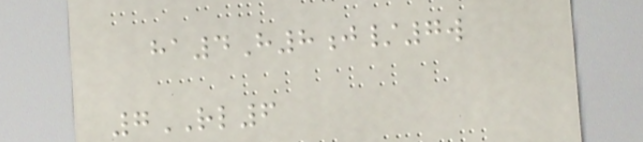ha4H8j/7w
7RL6
